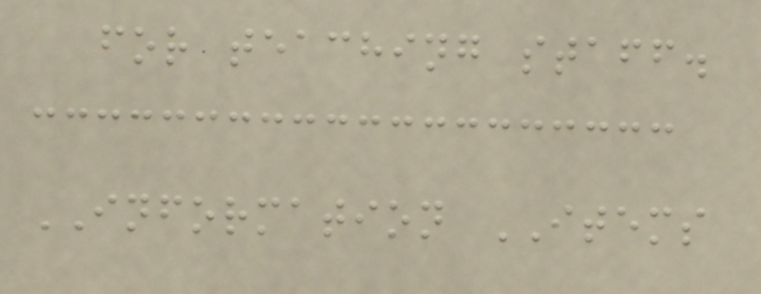for teaching staff.
INFORMATION ITEMS
